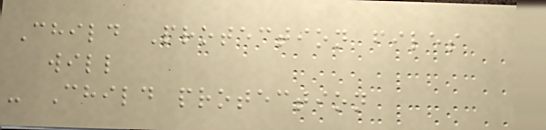Child Protection files
will
- Child protection
